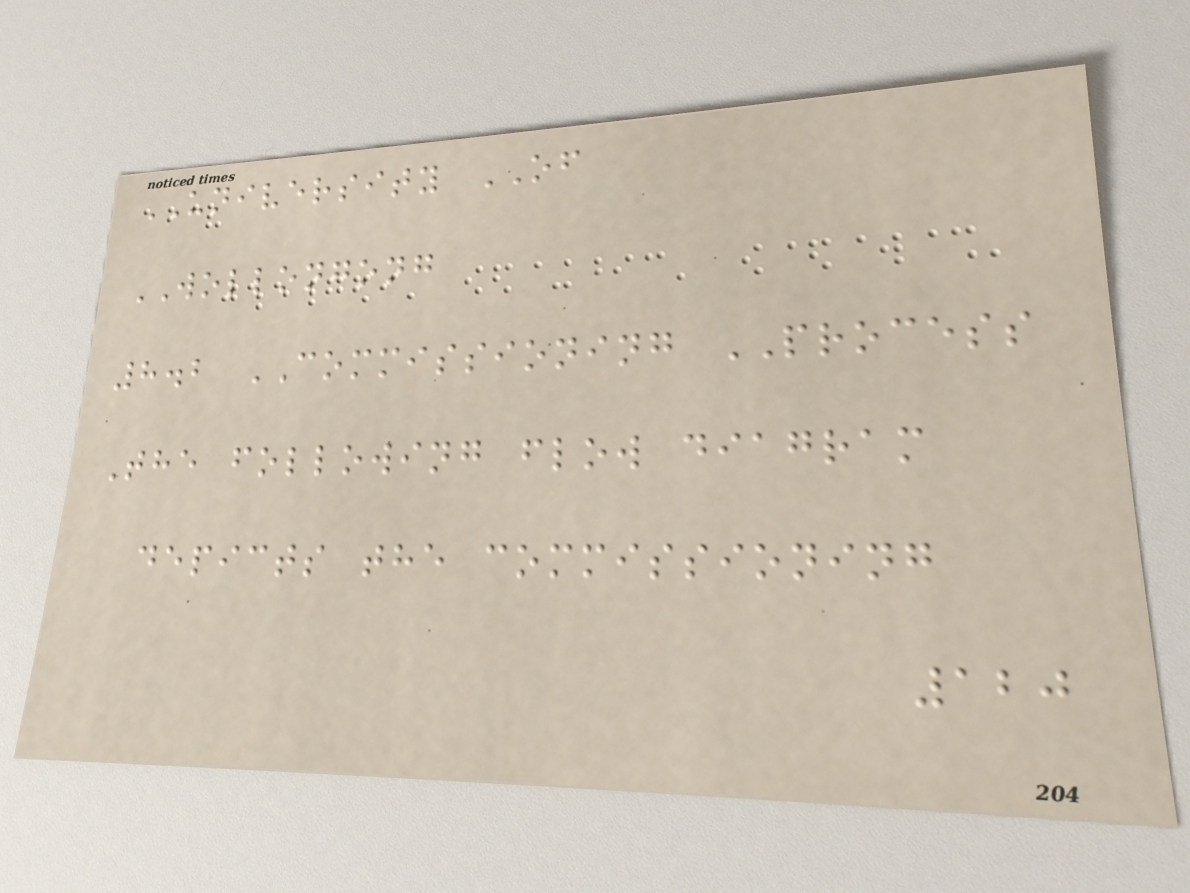UNIVERSITY OF
WOLLONGONG
8.2 COMMISSIONING PROCESS
The following flow diagram
depicts the commissioning
120
